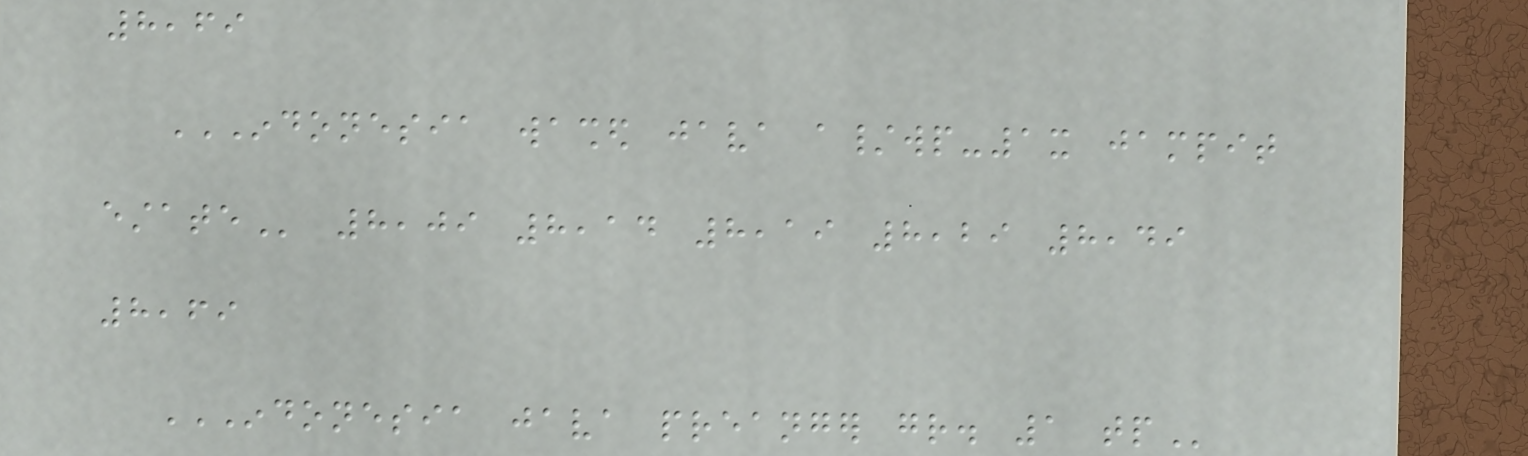8,69
INDONESIA WASHED JAVA A/WP-1X JAMPIT
ESTATE 8,09 8,14 8,19 8,29 8,49
8,69
INDONESIA JAVA PREANGER GR. 1 TP
